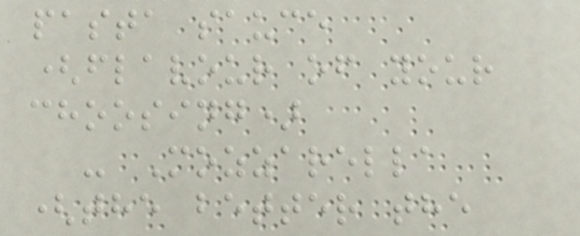pasta sauce
(flavour of your
choosing)
- Mozzarella
(the better the
